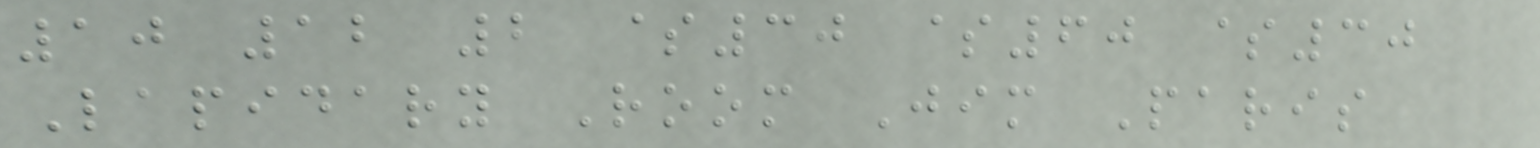10 12 2 $30 $60 $30
Lapidary Room Jim Paris
